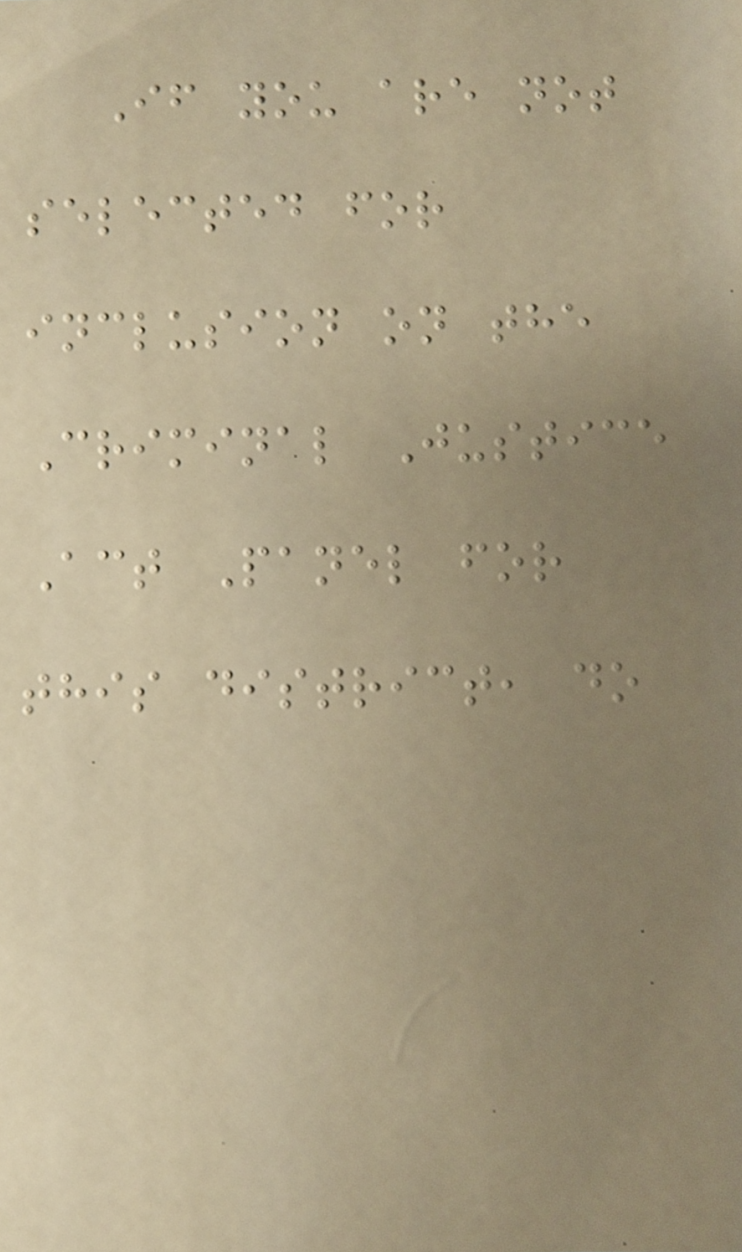If you are not
selected for
inclusion on the
Criminal Justice
Act Panel for
this district, do
